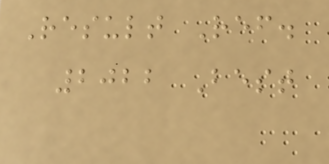Result Ref.
2022 Best
